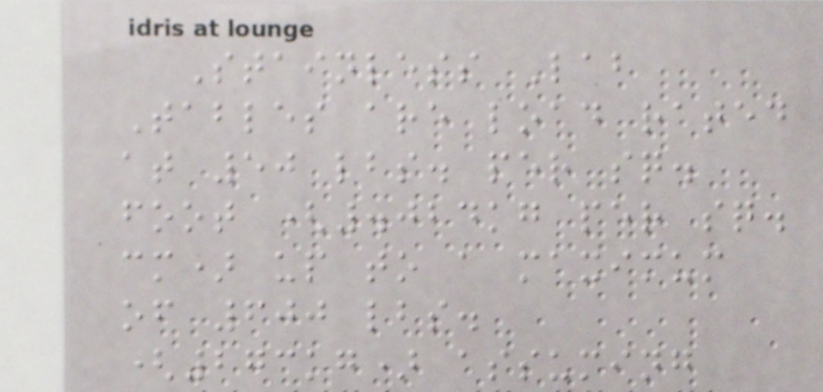Stainless Lab
Tables are load rated
at 50 lbs. per sq.
foot (.024kg per sq.
cm) up to a maximum
of 600 lbs.
(273kg) assuming
